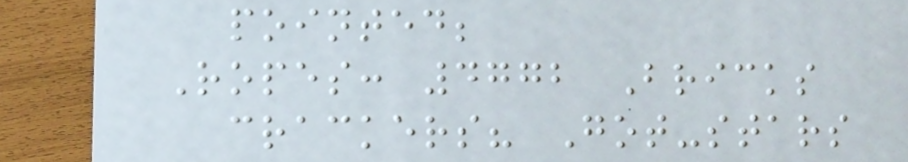pointed;
Ropes: 4772 Bricks
crackers? Got-stars
